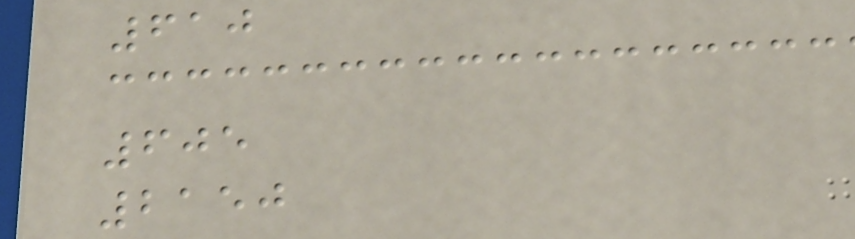610
605
2150
